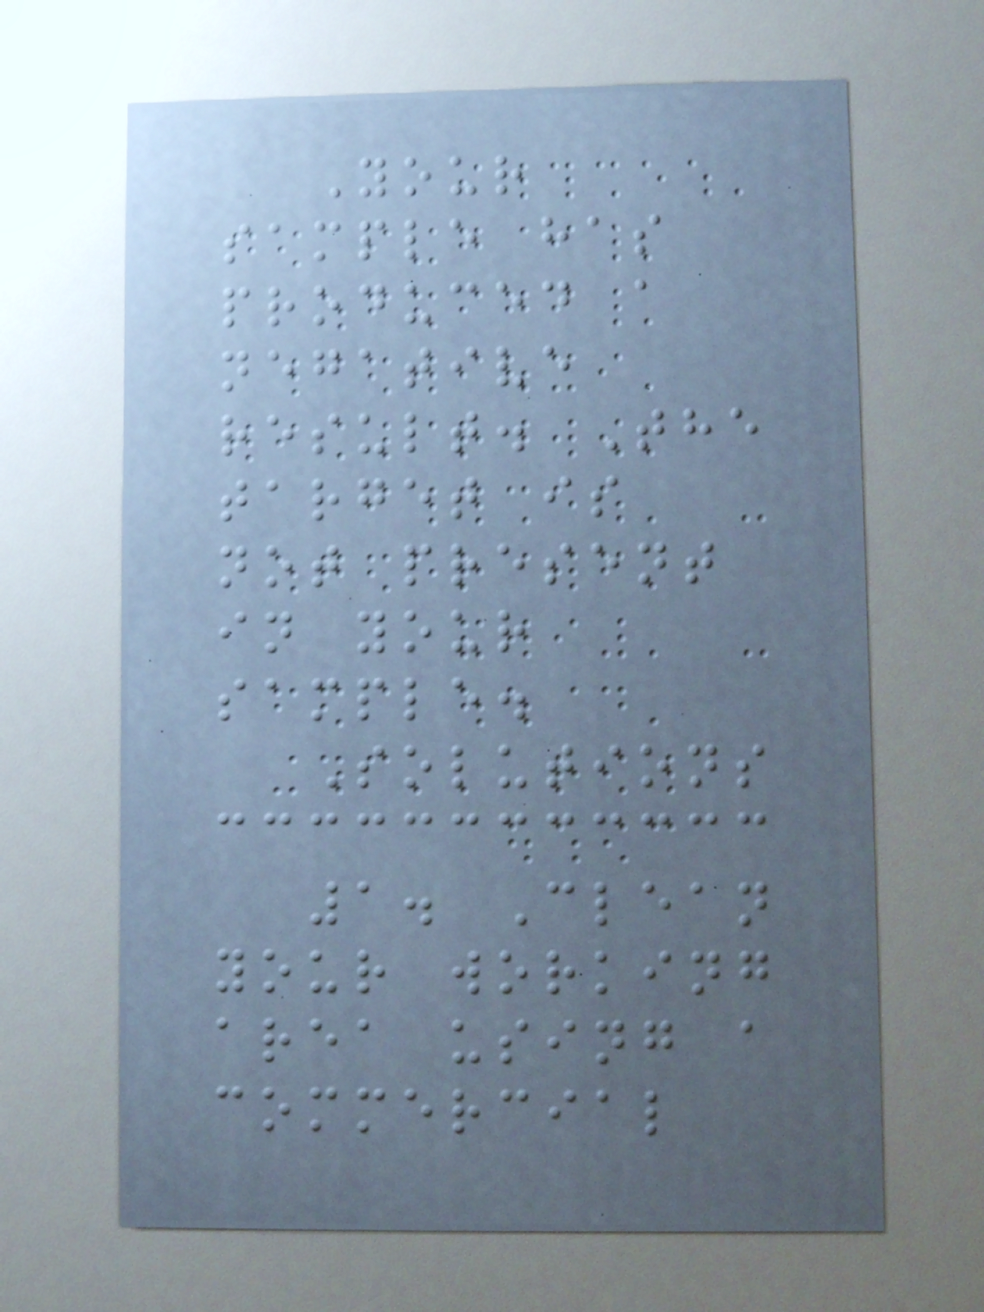Your
sample has
produced a
negative
result. The
target is
not present
in your
sample.
Solutions
1. Clean
your working
area using a
commercial
